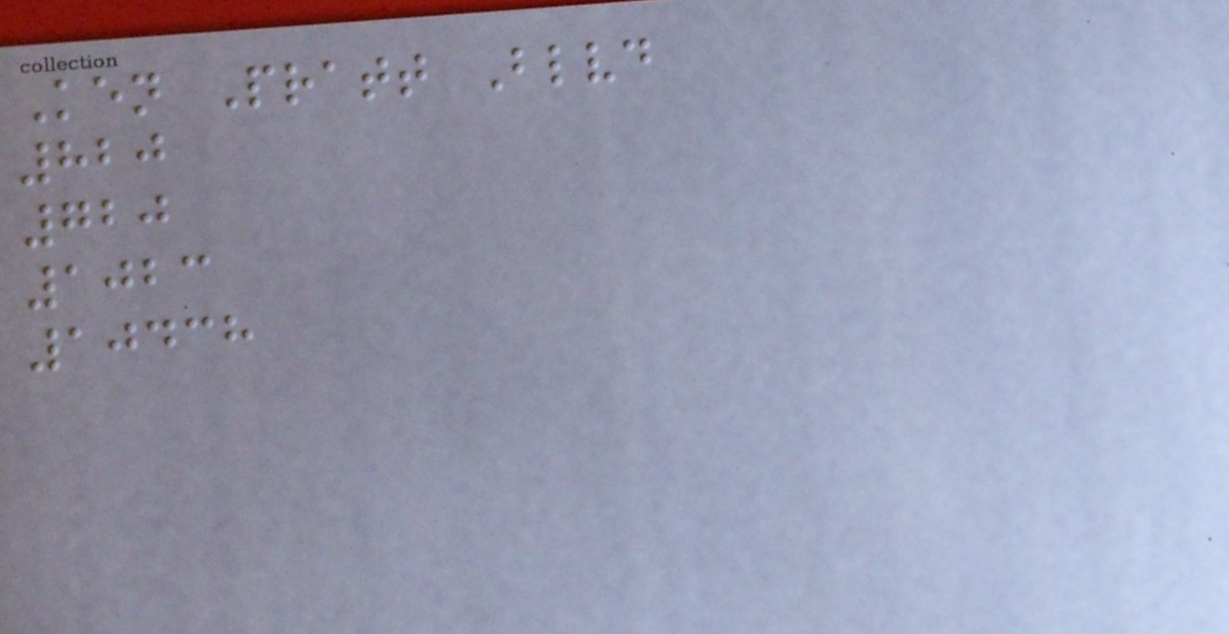Ken Pratt Blvd
820
720
1023
10438
